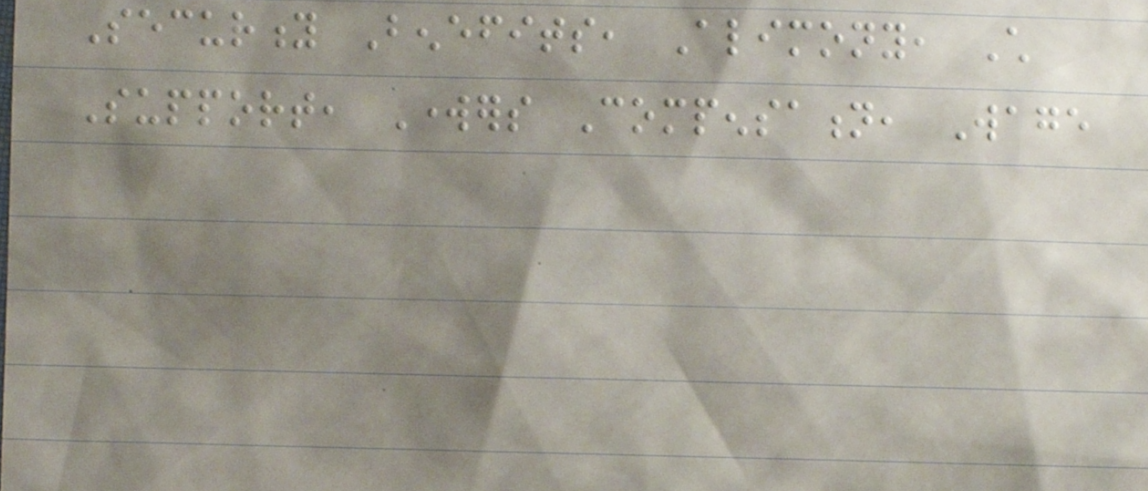Security Benefits, Alimony, Child
Support, Workers Compensation, Wage
